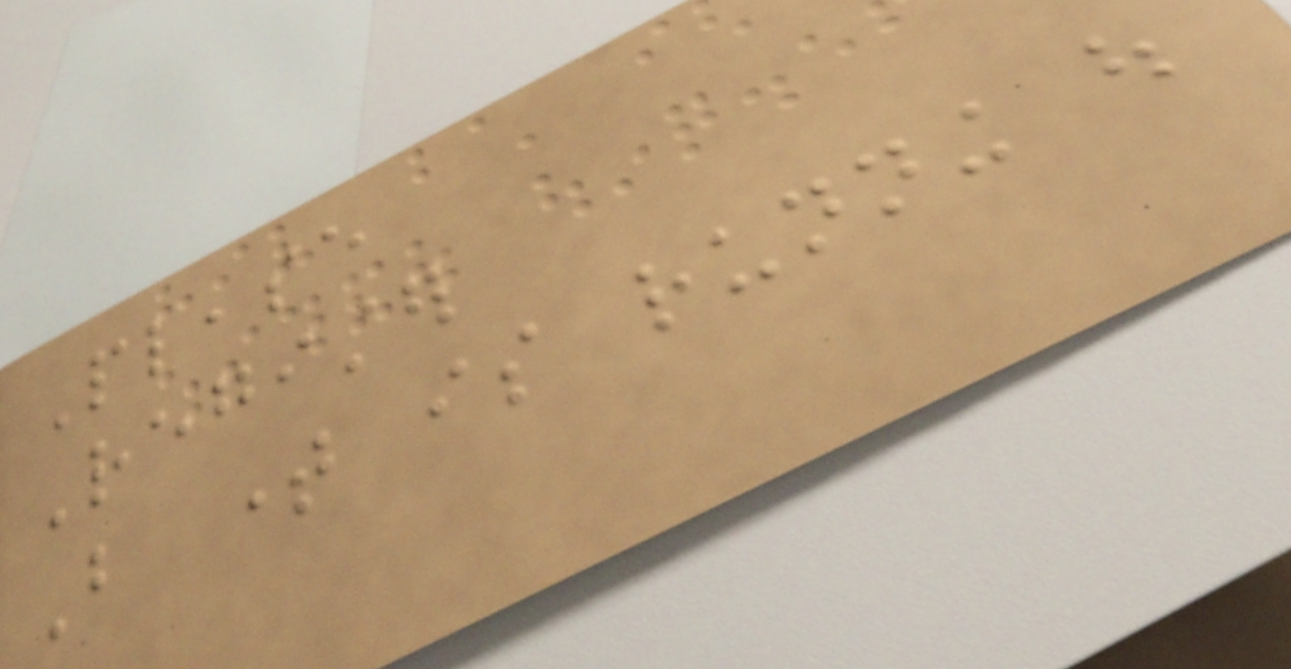Please
Register
But time is running out
